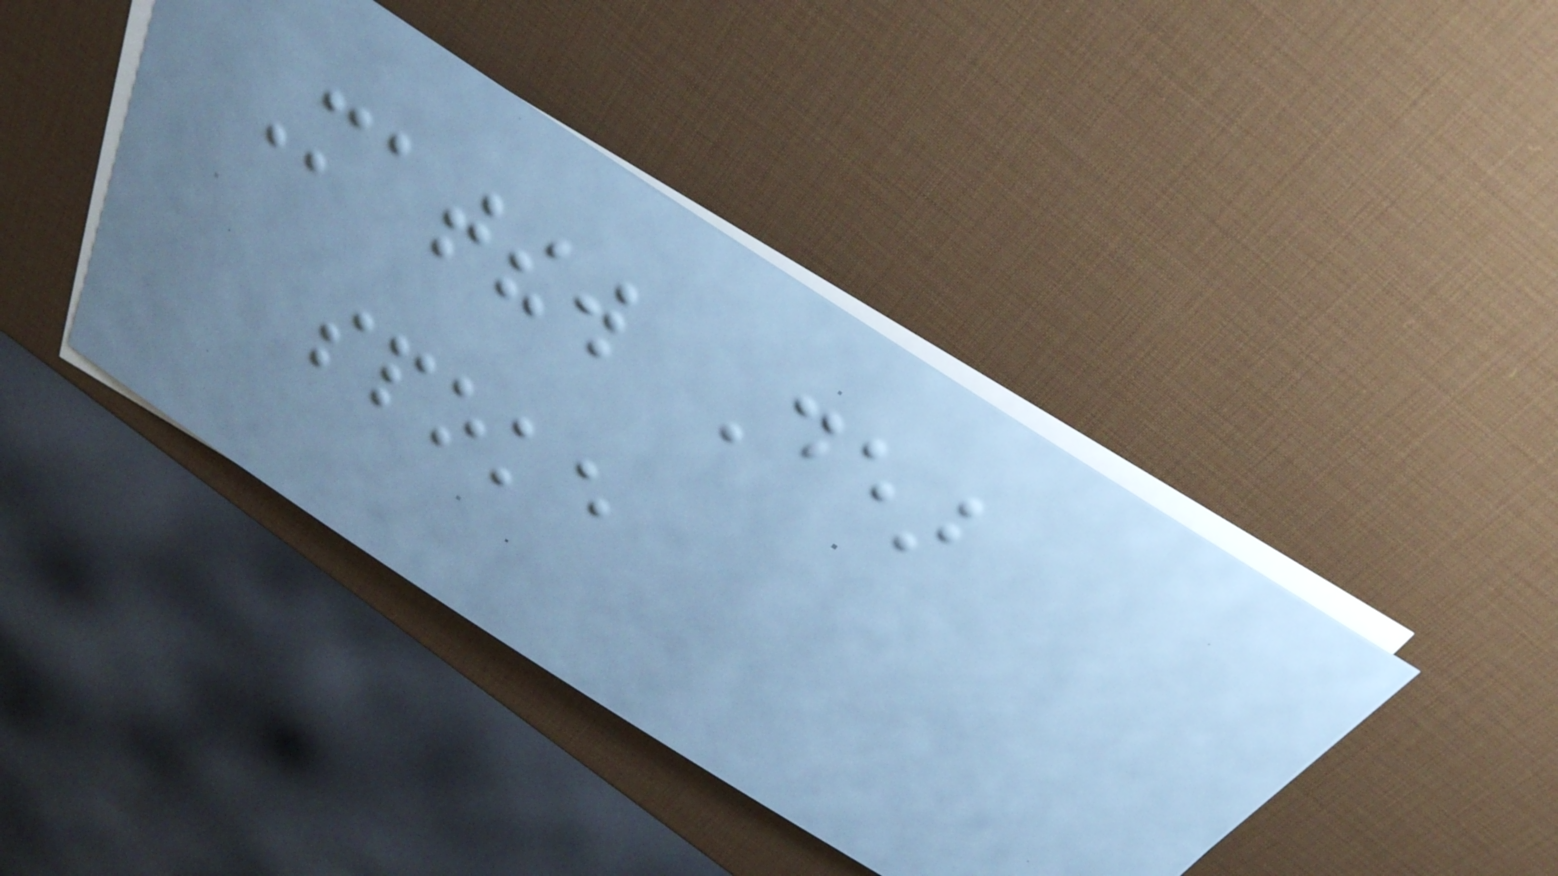Matthew Dear
spoke
